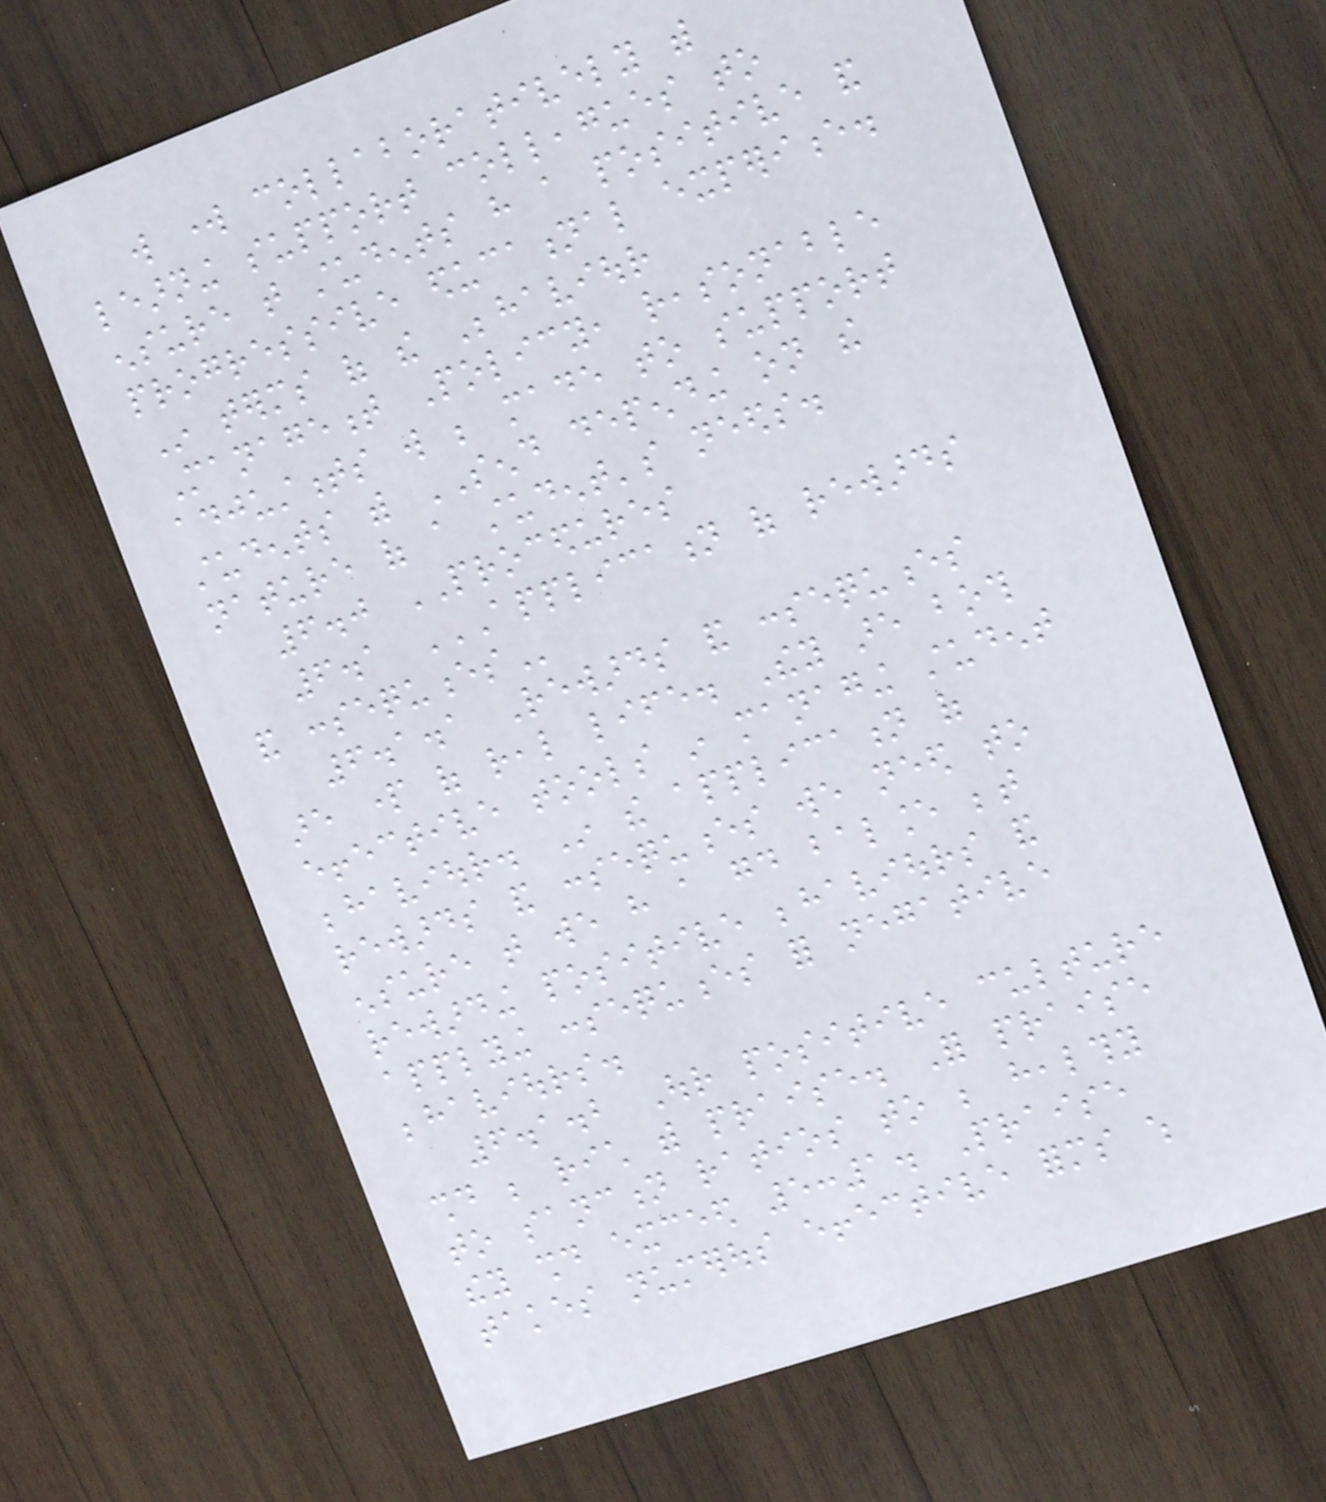will work collaboratively with
learning support colleagues to
ensure that students have a positive and
progressive educational experience.
In terms of the Behaviour
Management Policy, reasonable
adjustments will be made to support
students with SEND depending on the
nature of a student's needs.
6.0 PROCEDURES
6.1 APPLICATION OF REWARDS
AND CONSEQUENCES
6.1.1 Rewards and consequences
are part of real life. They are both
effective tools in managing student
behaviour. In the application of
rewards and consequences we need to
ensure that we have a good balance between
rewarding positive behaviours and
applying consequences for negative
behaviours.
6.1.2 Our positive culture
should be rich with praise. For praise
to sanction ratios to be healthy
they should exceed 5:1. Praise
takes numerous effective forms which
